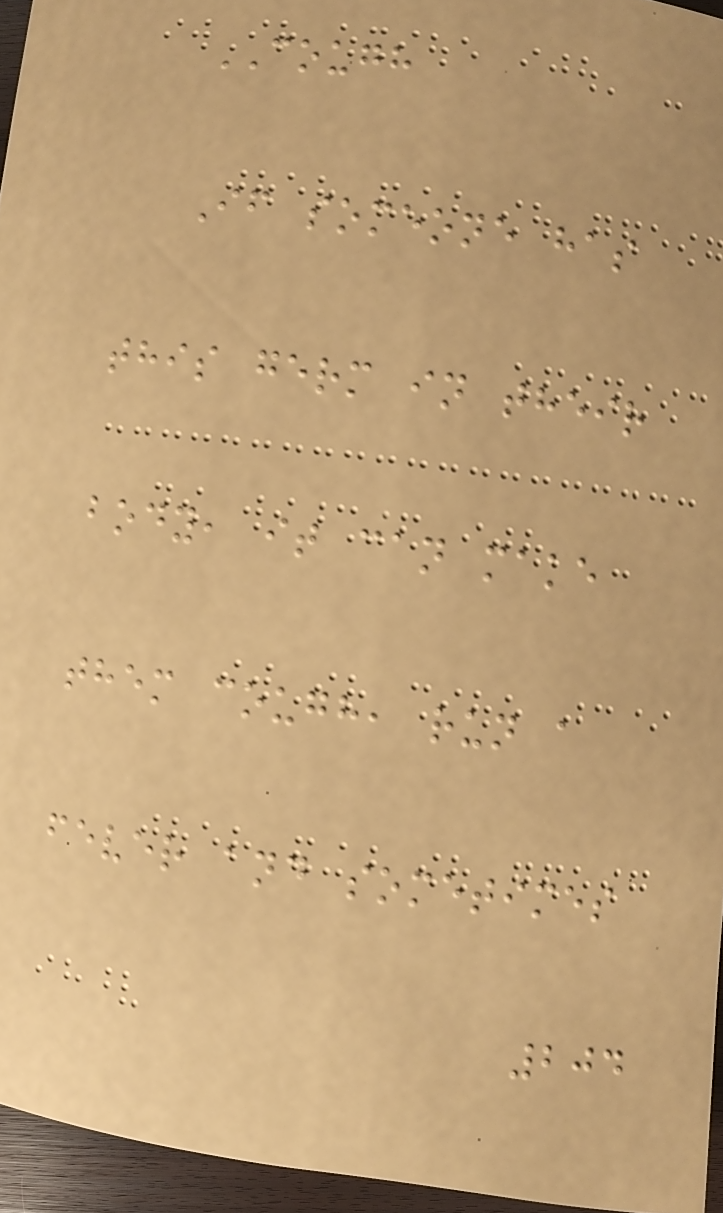COUGH
If someone has
this germ in their
body, it can make
them cough, run a
fever and sometimes
204
